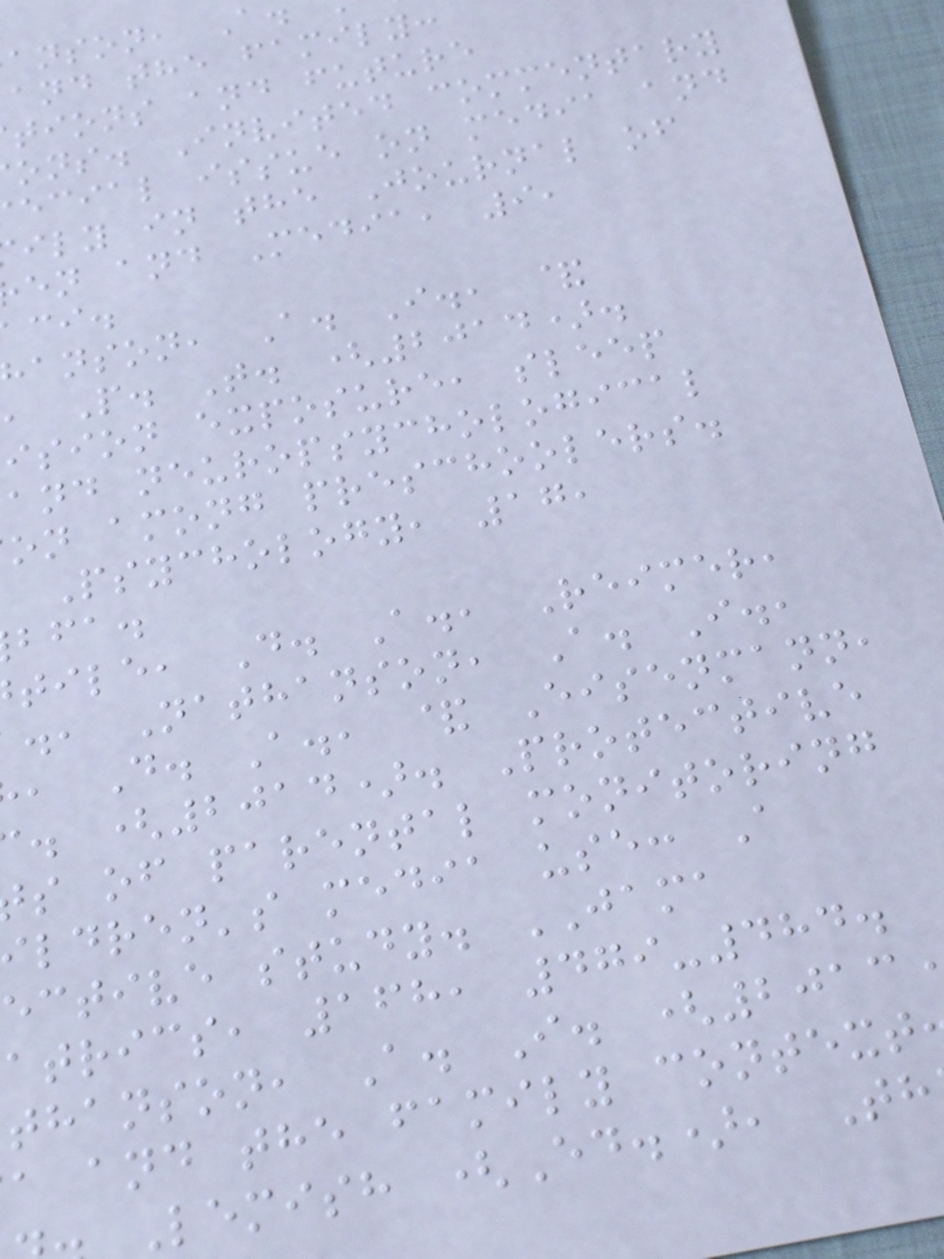anson, A
and the family:
tions and future
ons. Invited commentary
ecial issue on media and
ily in the Journal of
en and Media, 9,
anson, A. I., &
, P. T. (2014).
ision exposure, sleep
and neuropsychological
on among preschoolers.
Psychology, 17,
bfa.
tile, D. A., Reimer,
., Nathanson, A. I.,
, D. A., & Eisenmann,
. (2014). Protective
s of parental monitoring
ldren's media use: A
ective study. JAMA
atrics, 168, 479-484.
thanson, A. I. (2013
a and the family context
Lemish (Ed.), Th
